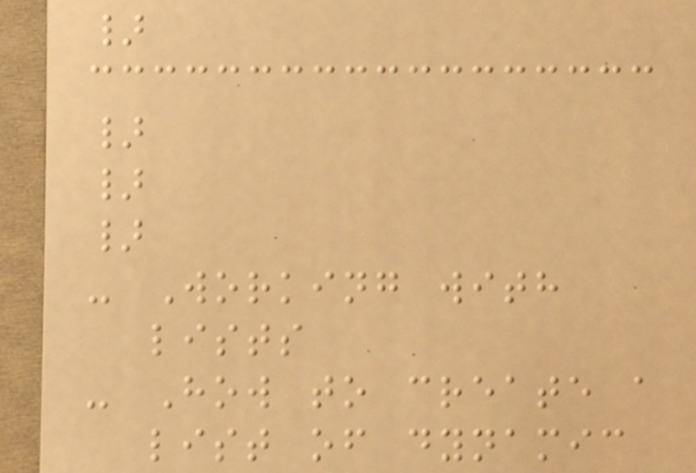}
}
}
}
- Working with
lists
- How to create a
list of dynamic
